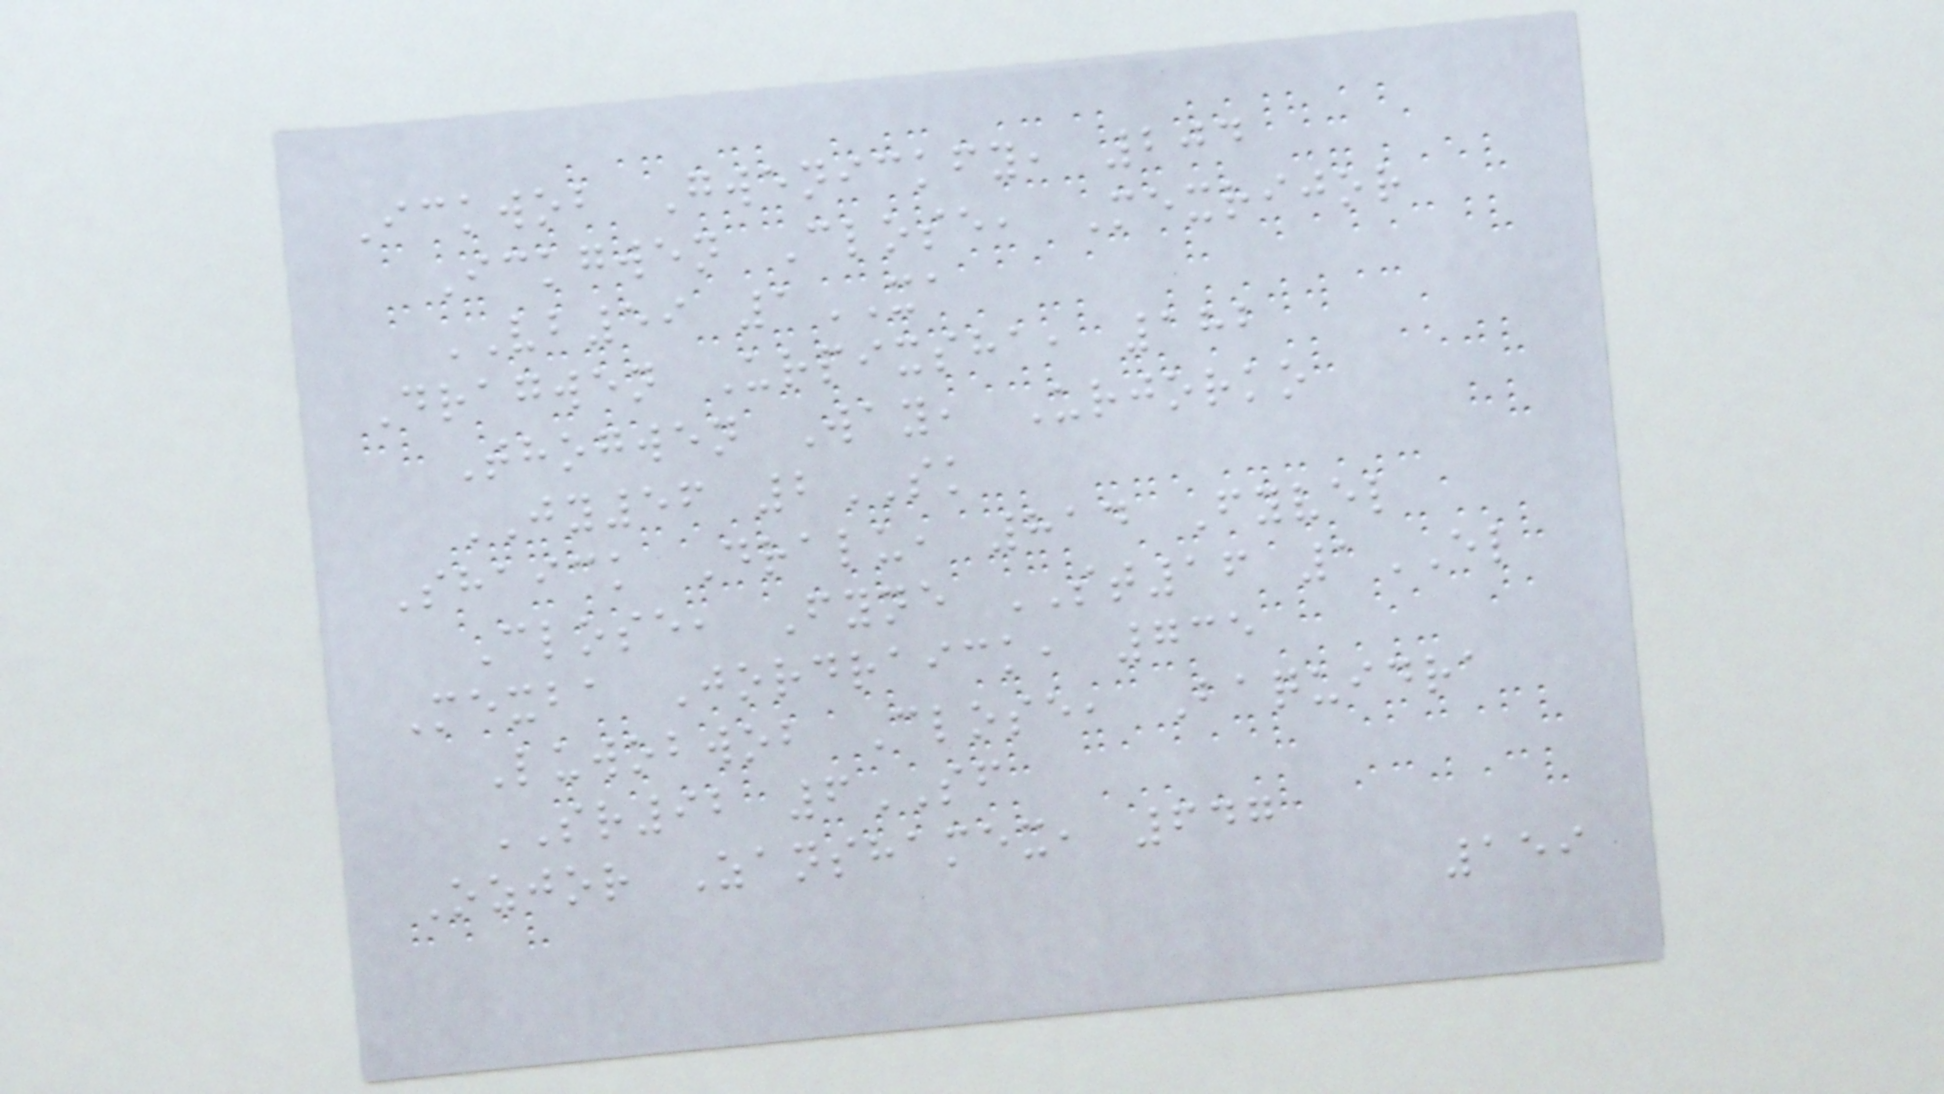Ickwob Gwenickfy, 204
Ickgwen Close, Mexrijor
VB59 1XA
Dragwen Urpixsha, 182
Thogwen Way, Urjorko
JY56 2SK
Shaick Dralu, 814 Fyvel
Close, Fyne ST16 1EL
Mexba Jordraick, 735
Luwobwob Close, Baquidra
SR92 6SF
Ozjor Zanshamex, 647
159
